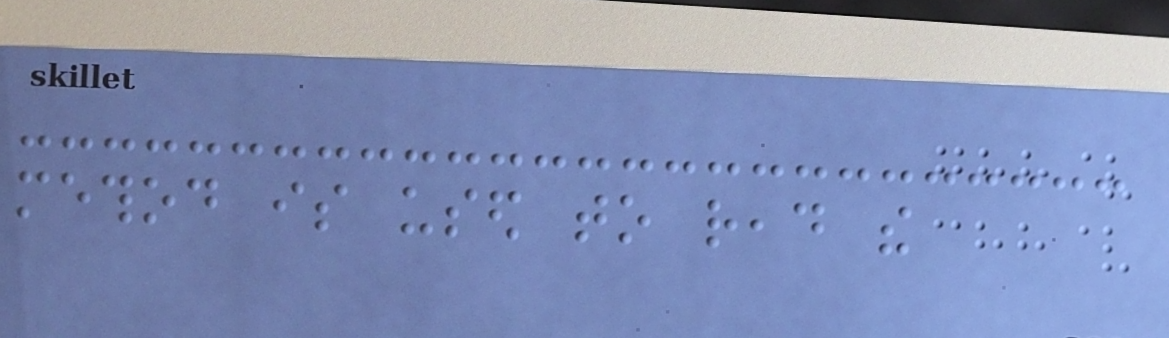method is used to read the
